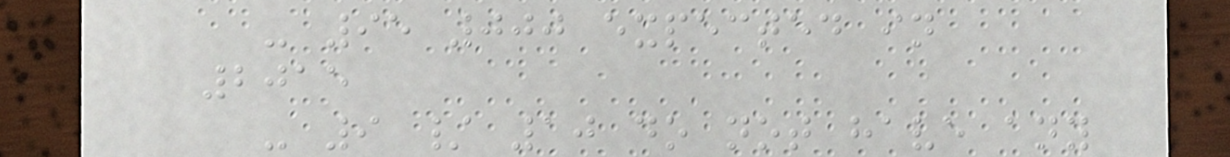- 95 000 expected in
2015
- 9 / 10 do not have any
